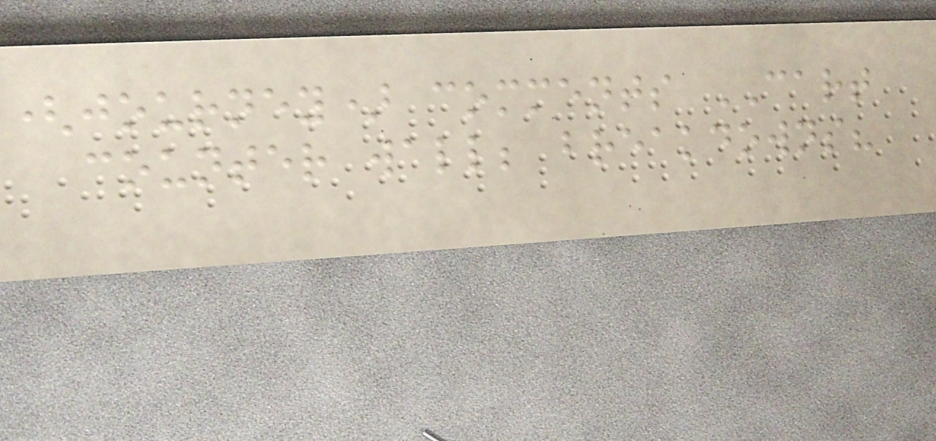(journey) comments CART
counter wall; breakdowns?
